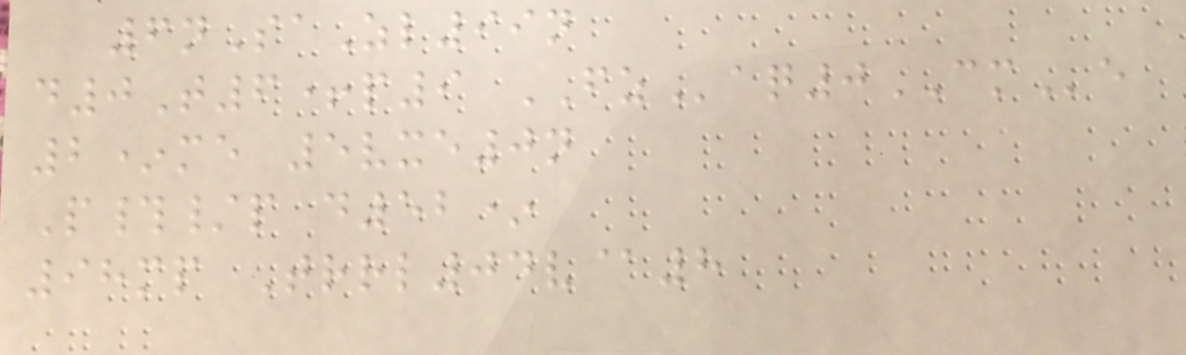6nSaZl99n
d0T6+p9 FZaq0CMe
2*me 5vxe0n
P#/p d52*
98mp Trrl04v@8
